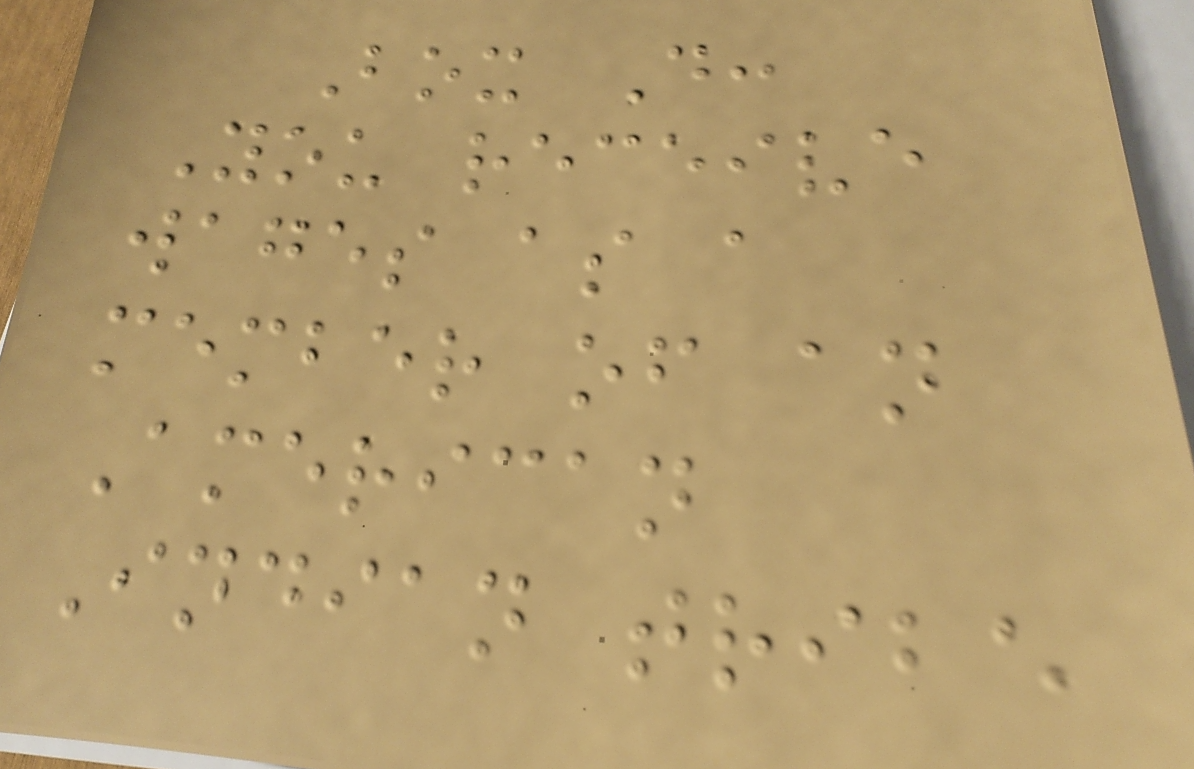Box D:
You receive
wages as a
member of an
American
Indian tribe
